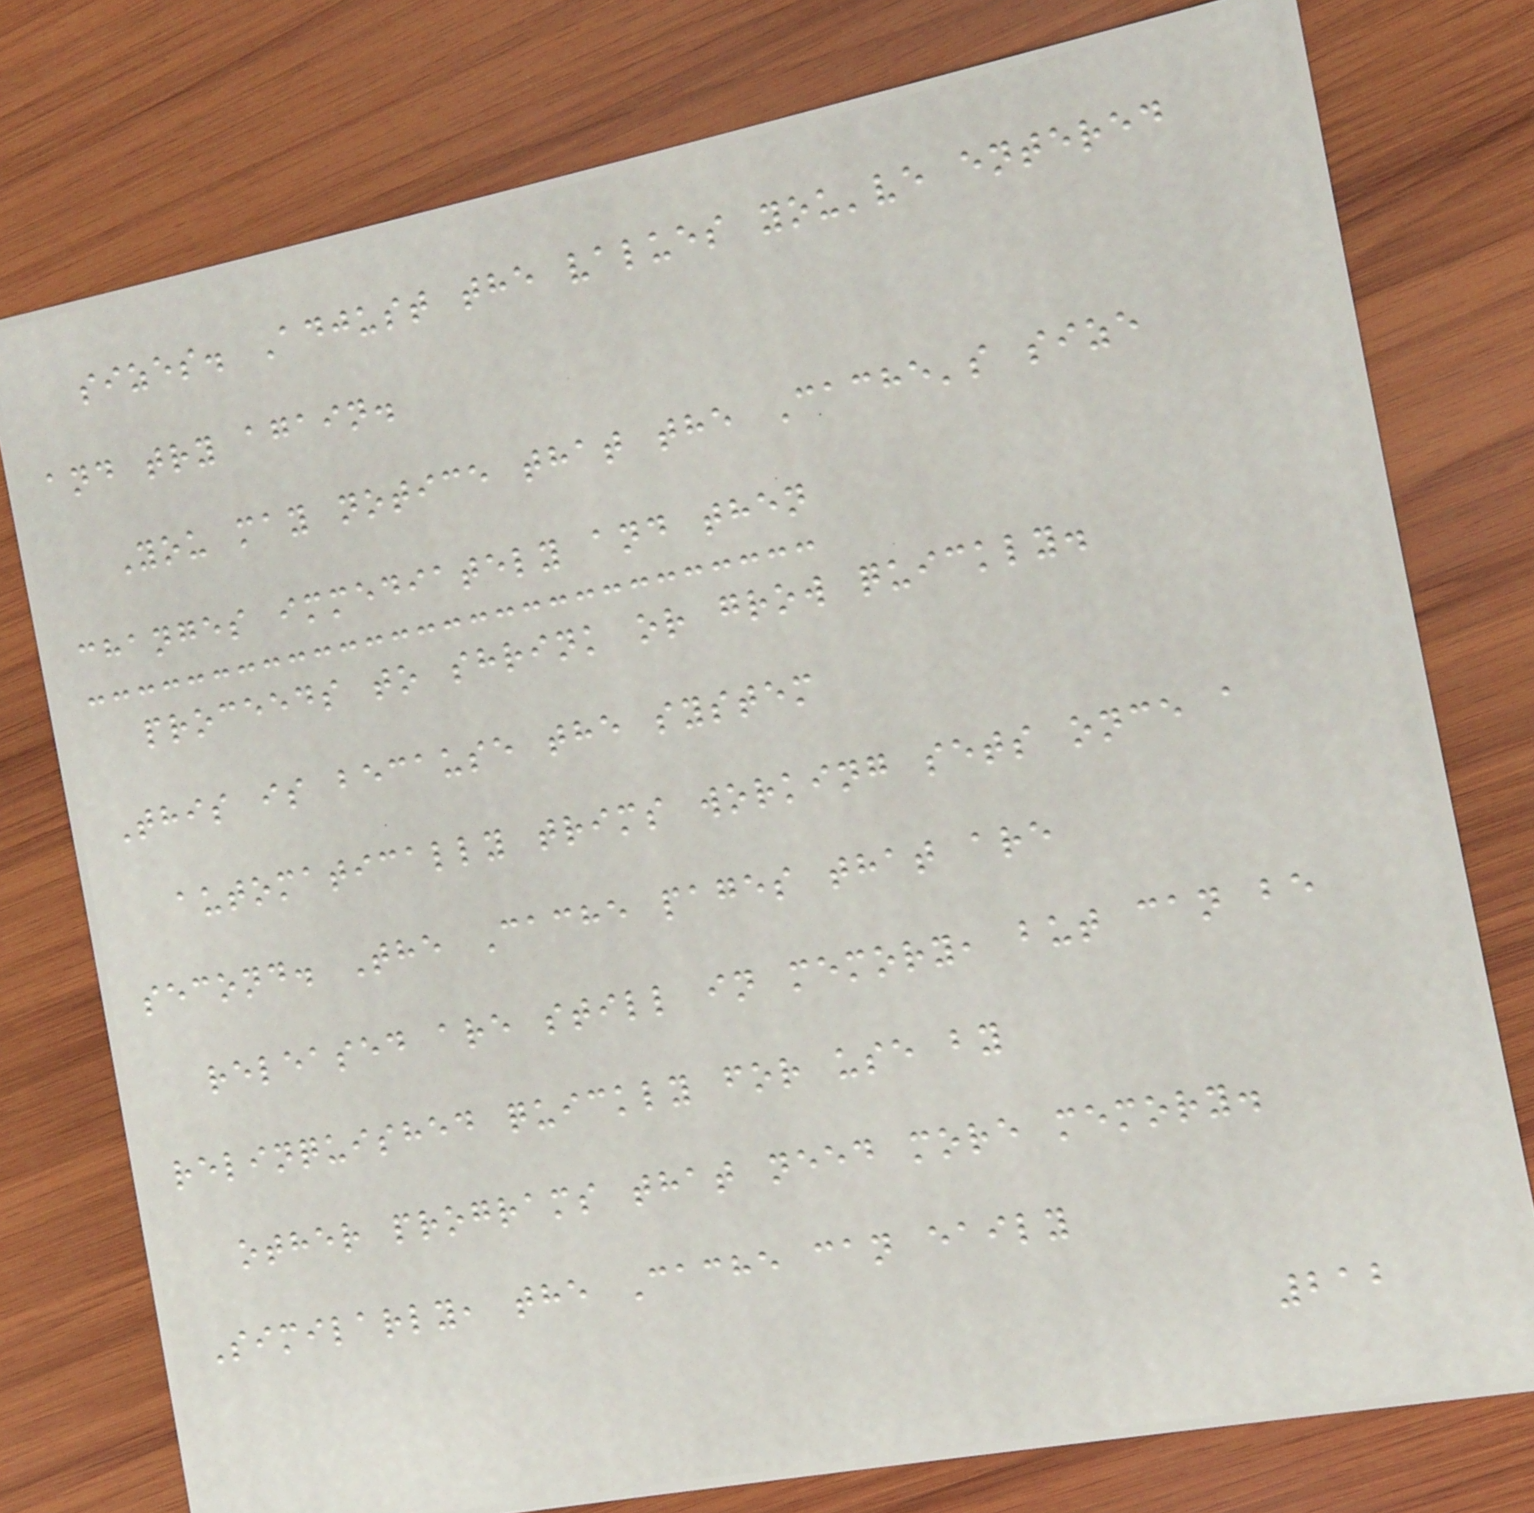sizes. Adjust the values you've entered
and try again.
You may notice that the Cache's size
changes immediately and then
proceeds to shrink or grow quickly.
This is because the system
automatically trims working sets once a
second. The Cache pages that are
released are still in memory, but can be
relinquished quickly for use by
other programs that need more memory.
Similarly, the Cache can eaily
212
